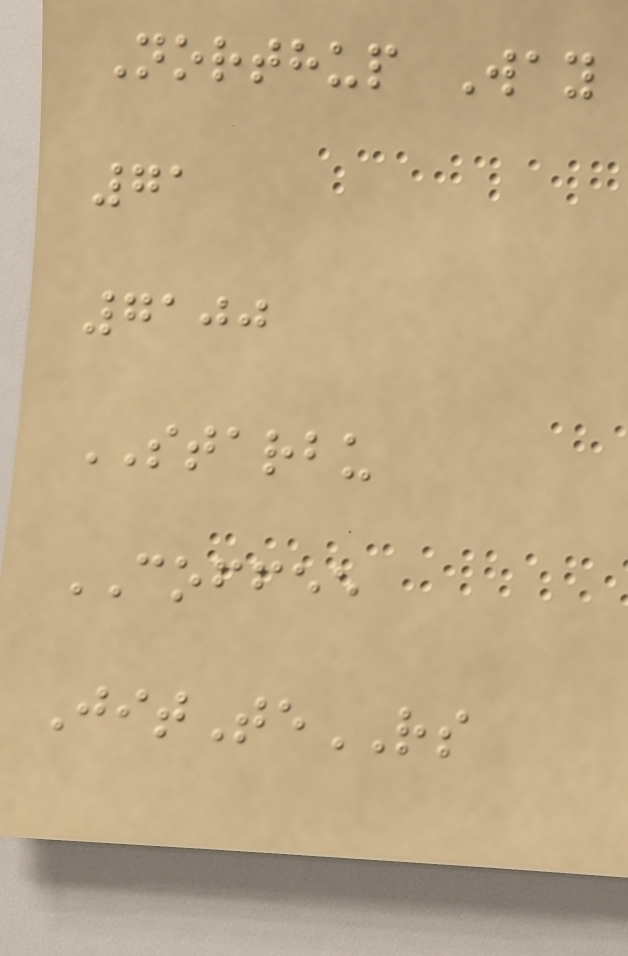Northup Way
71
7100
STARBU
COFFEE
JitTeRS
